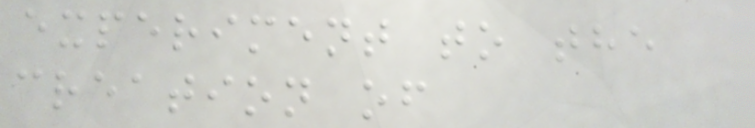experiment to the
creation of
